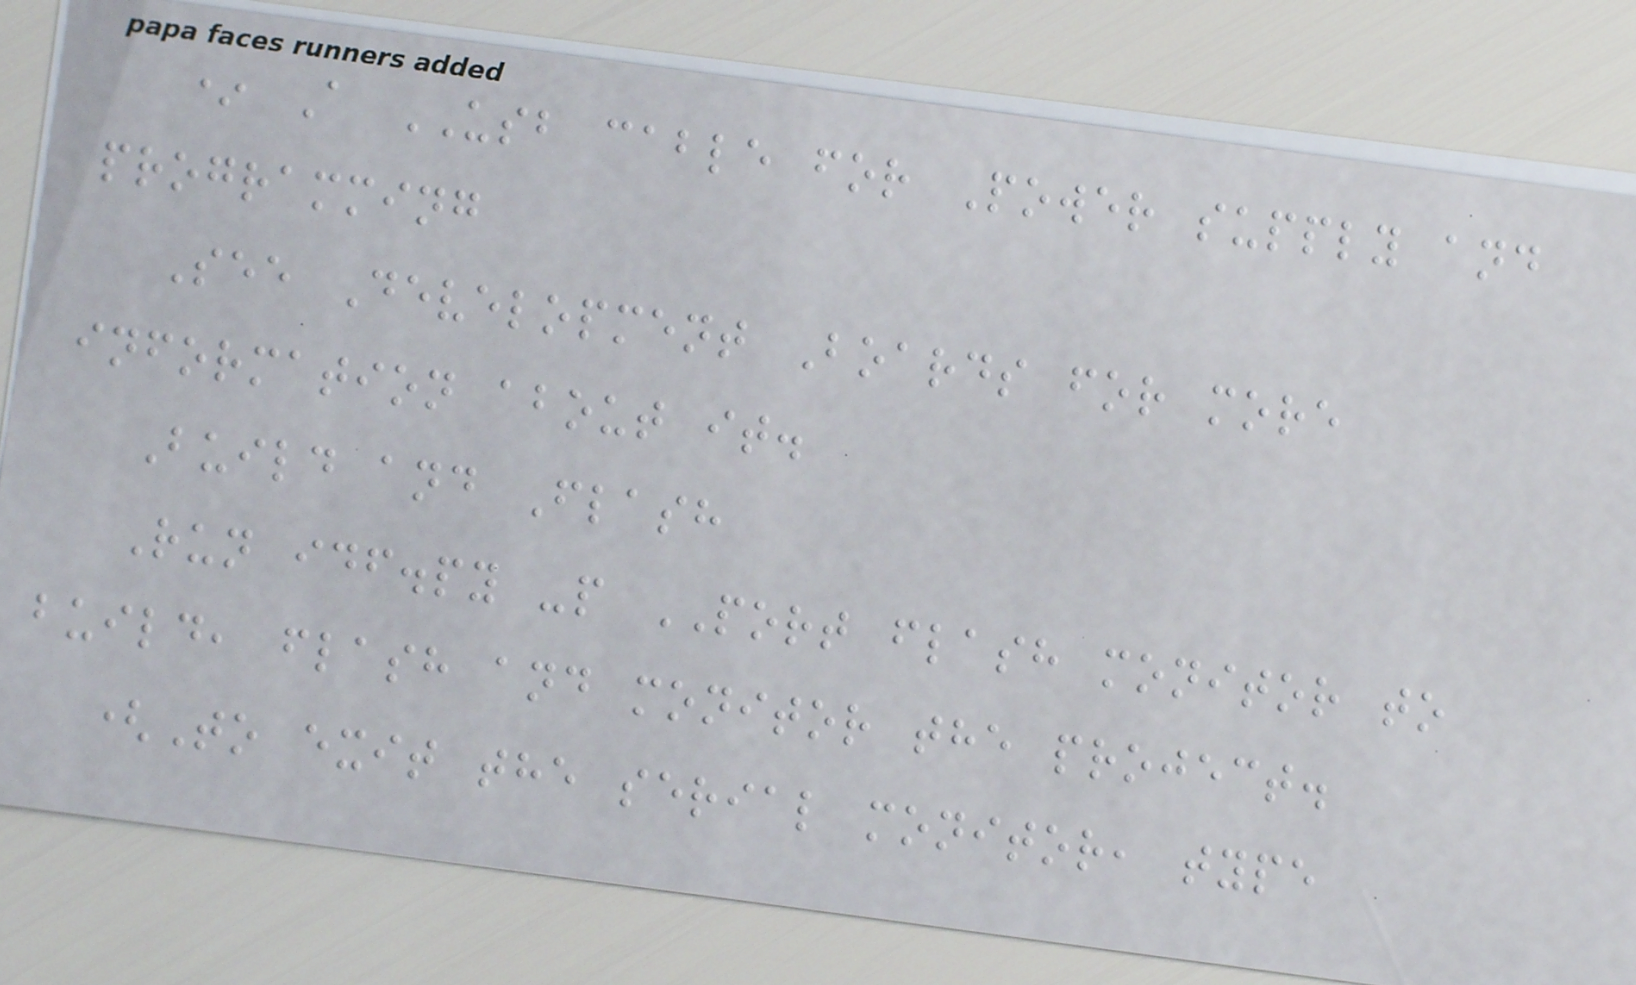* A USB cable for Power supply and
programming
See Development Boards for more
information about it.
Build and Flash
Run idf.py -p PORT flash monitor to
build, flash and monitor the project.
(To exit the serial monitor, type
